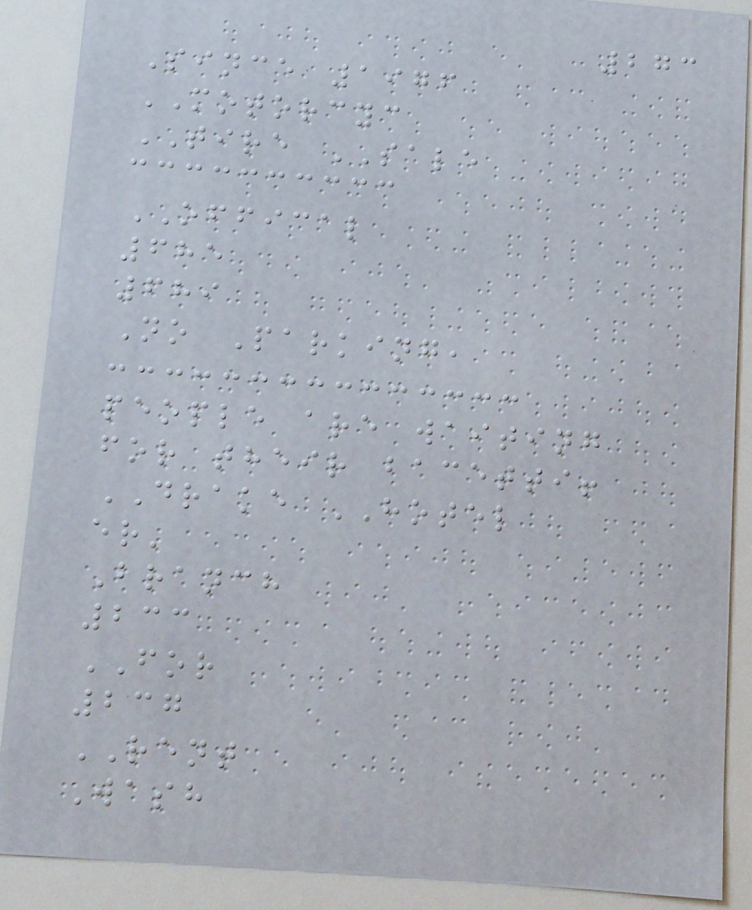273
Since 1976
MOTORCYC
TIRE SALE
OFFICAL
685
689
No Parking,
people are waiting
for their bacetti!
DRAKE HOTEL
er'
Branch
233
FOR
237
RENT
Wash
